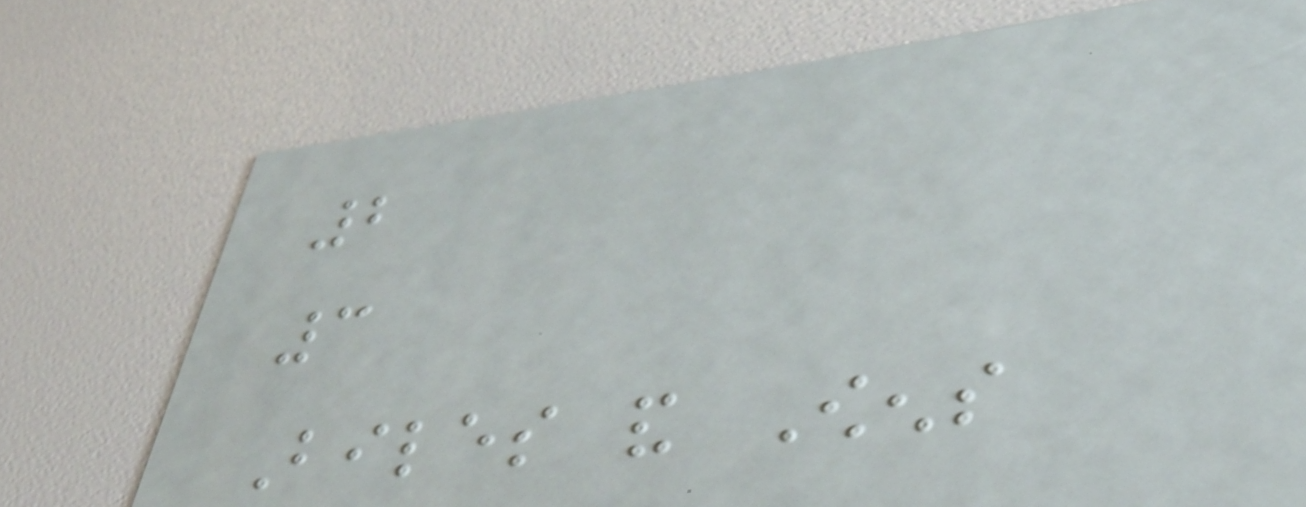2
3
Biles and Owens
